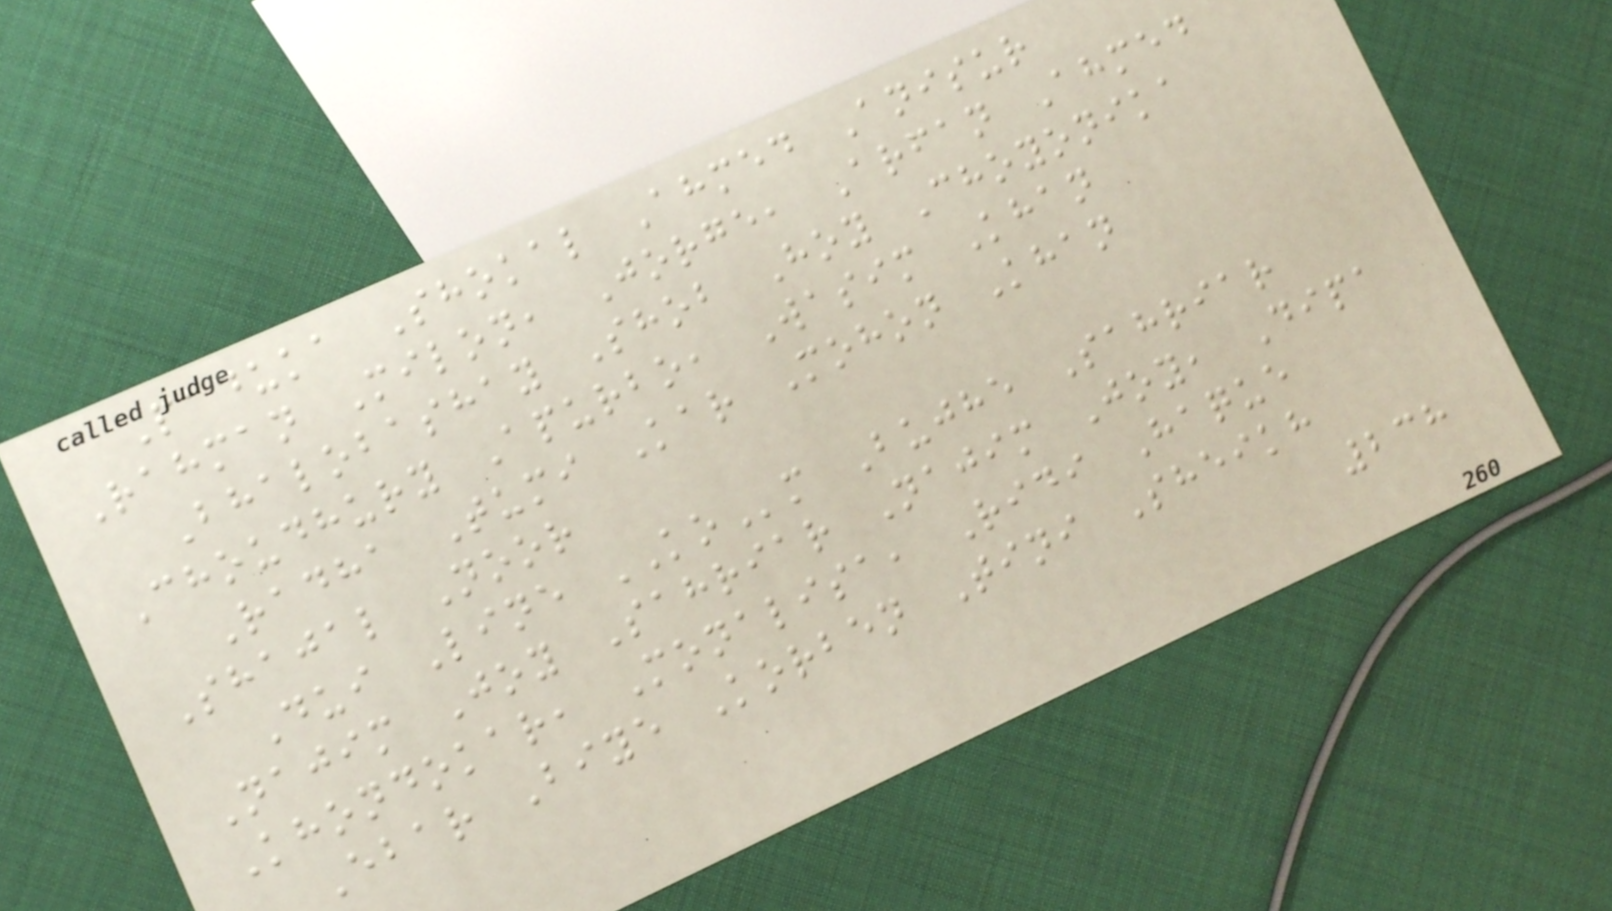Paduka Shokal Ahmed Anisur
Rahman Milon, Jorge, Arfan Ahmed
Bhalobashay Shob Hoy Choyonika
Choudhury Apurbo, Wasim Khan
Radha Tumi Kar Mohon Khan
Shajal Noor
Dui Line KOm Bujhe Sahriar
Najim Joy Sahriar Najim Joy, Dipa
Khondokar, Monalisa, Ridi Haque
Ebar Biye Korben Tini Sheikh
238
